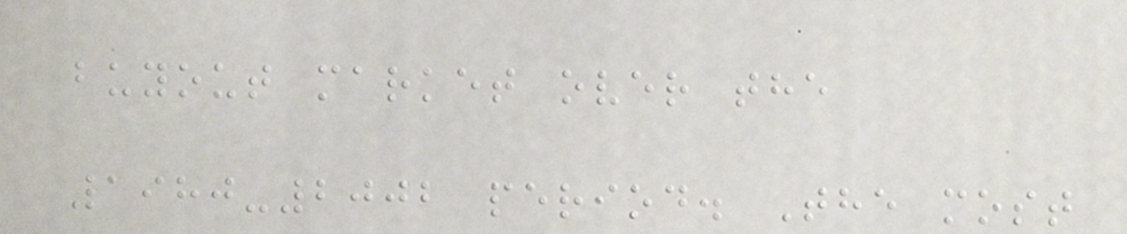buyout market over the
1980-2002 period. The most
